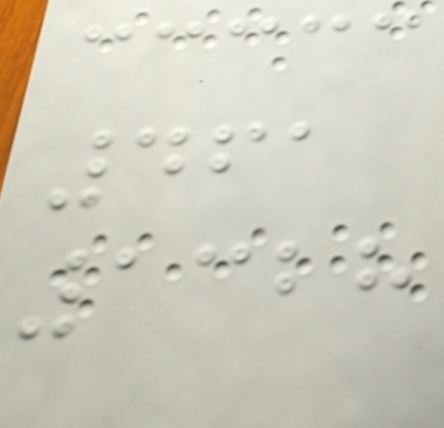461
1328
